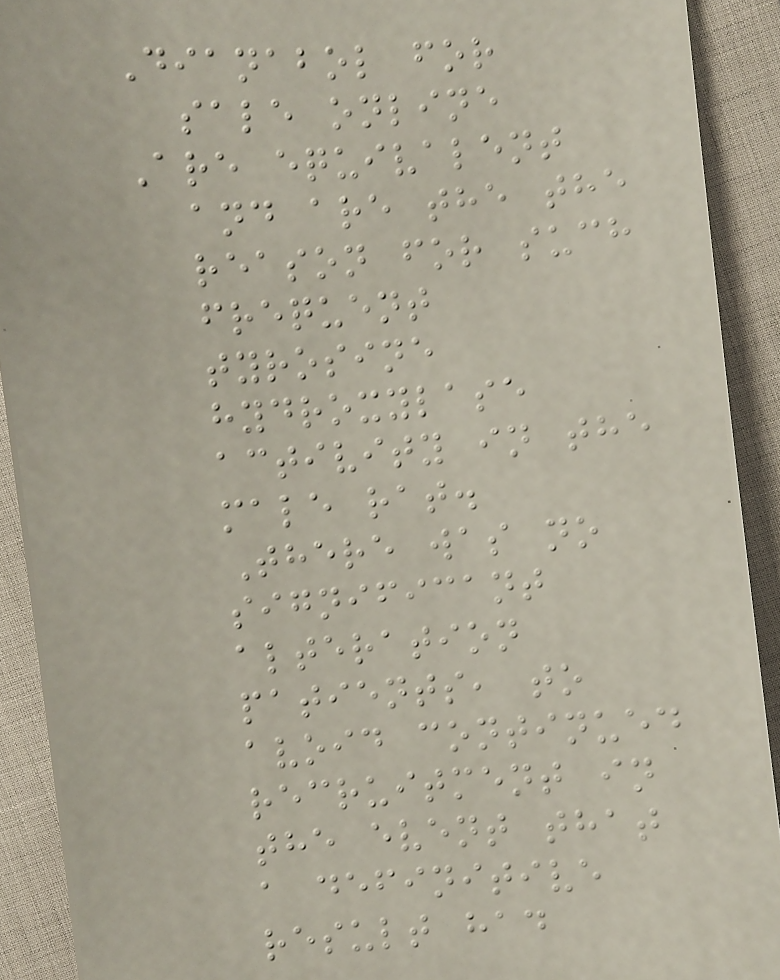Dianabol for
sale online
Are equivalent
and are the the
reason for such
frequent
tyrosine
hydroxylase
activity in the
male rat.
There was no
significant
alteration
patients, to
avoid continued
recruitment in
the event that
a definitive
result had
